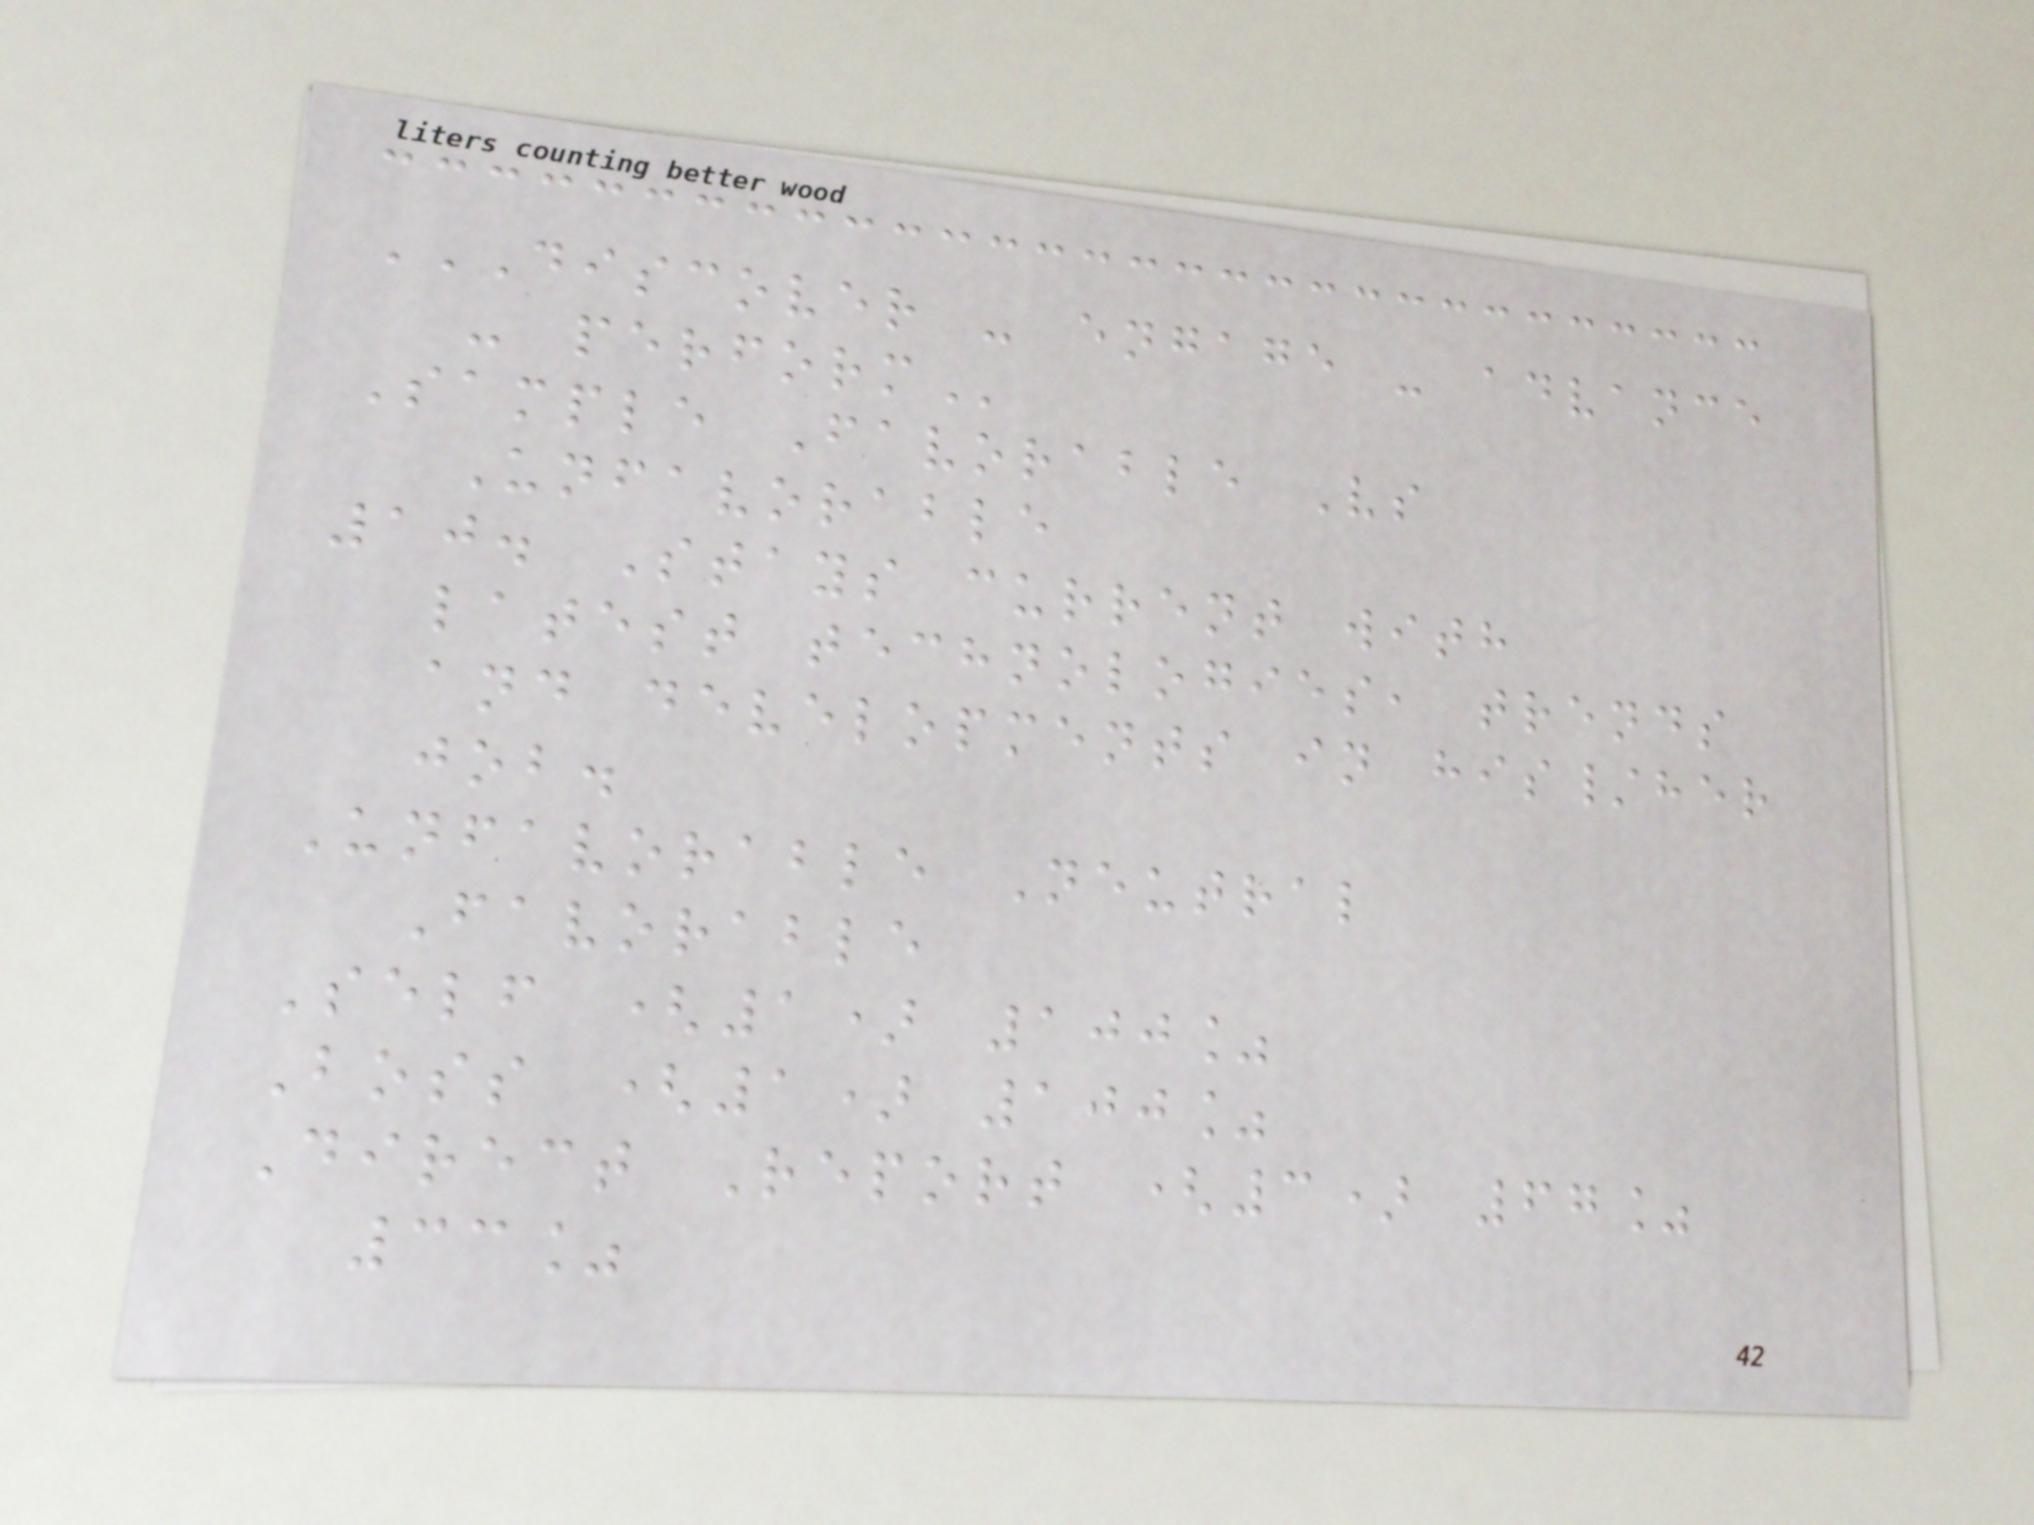DISCOVER - ENGAGE - ADVANCE
- PERFORM
Sample Favorable Vs
Unfavorable
10. Stays current with
latest technologies, trends
and developments in his/her
job.
Unfavorable Neutral
Favorable
Self (1) 100%
Boss (1) 100%
Direct Report (3) 67%
33%
